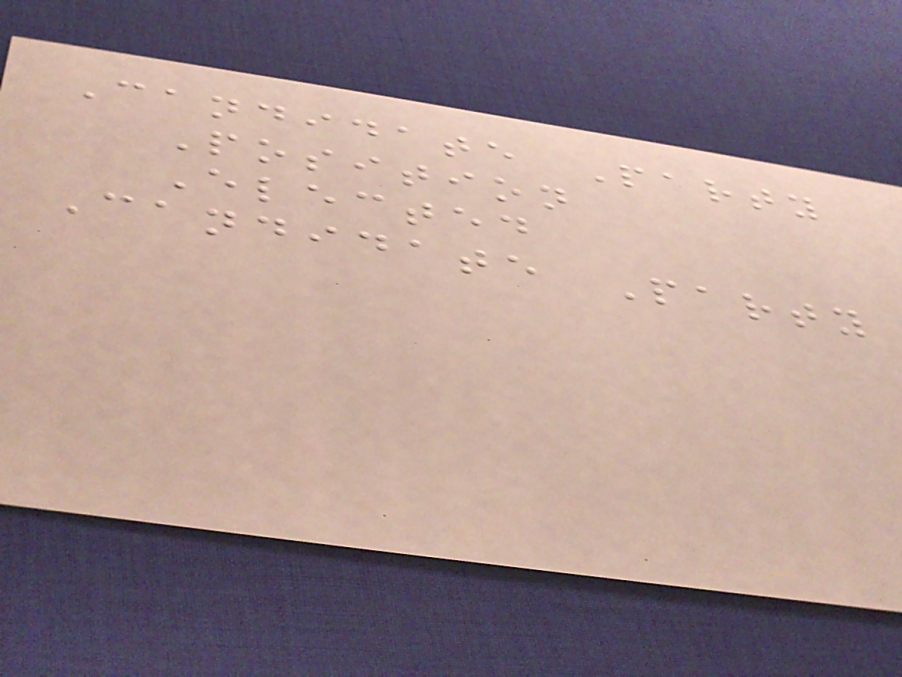Candidate Party
Position
Elected
Candidate Party
